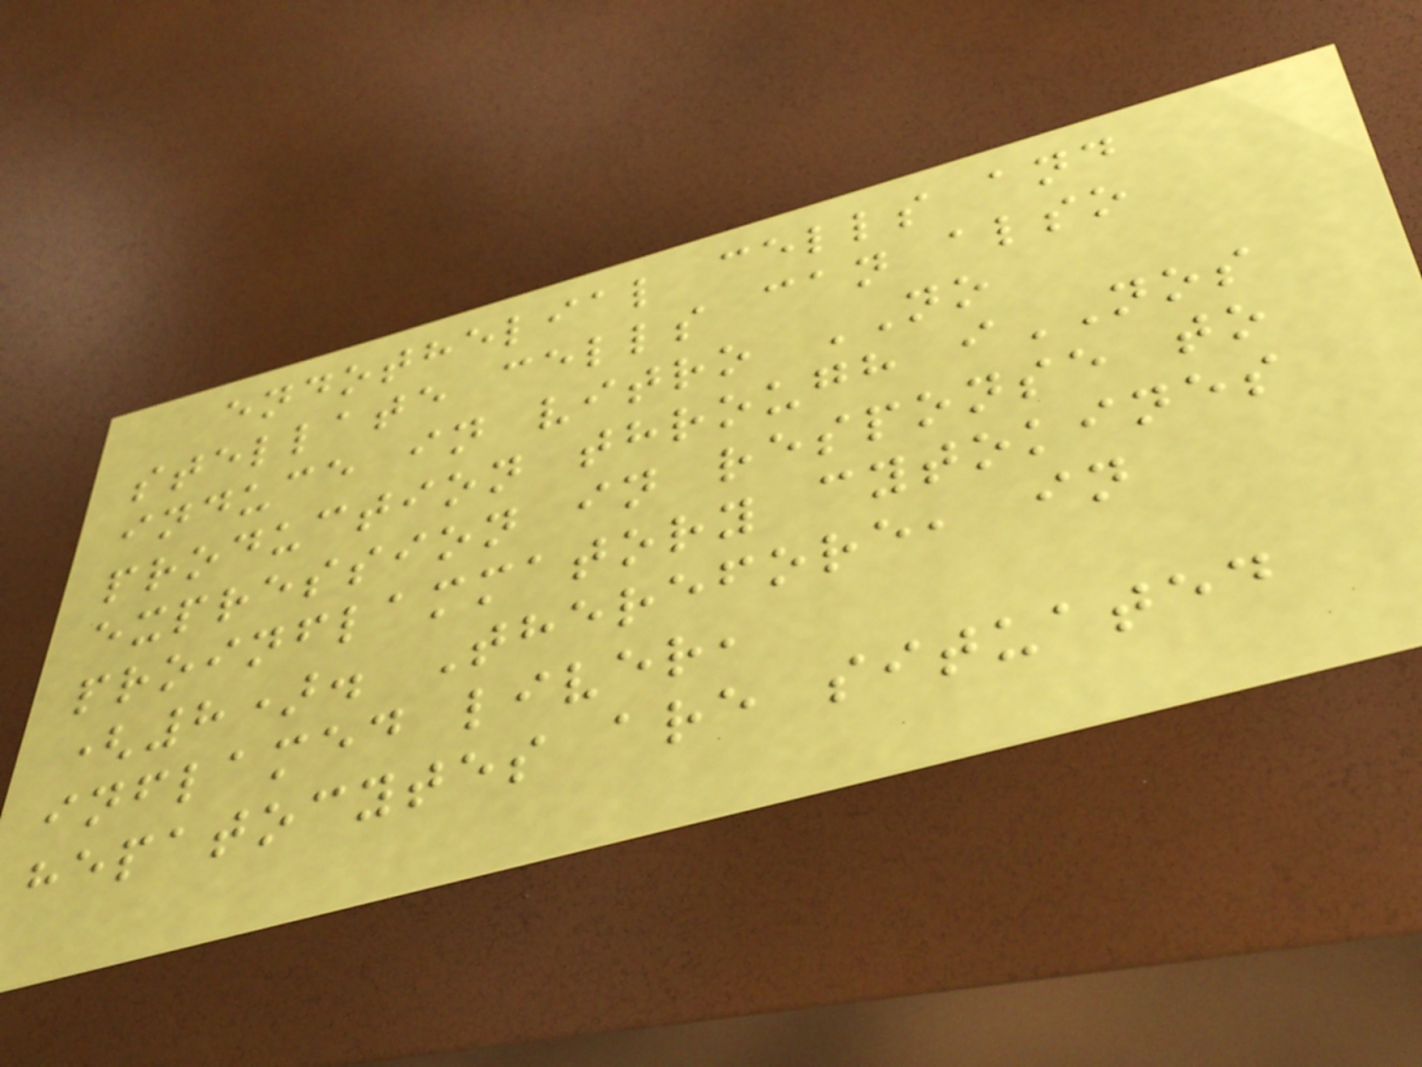endothelial cells and
stellate cells can also
induce in vitro NO
production through iNOS
expression in response to
proinflammatory cytokines
(8). Therefore, in
inflamed liver,
hepatocytes are situated
